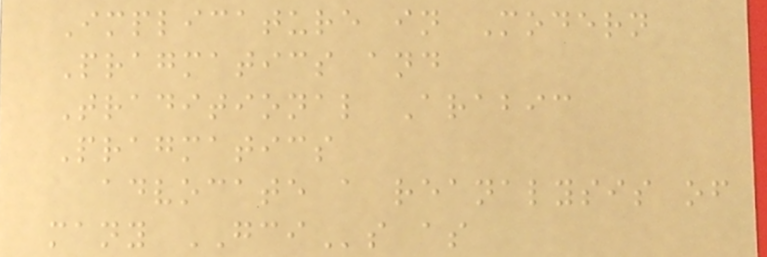Implicature in Modern
Pragmatics and
Traditional Arabic
Pragmatics
advocate a reanalysis of
many GCIs as
